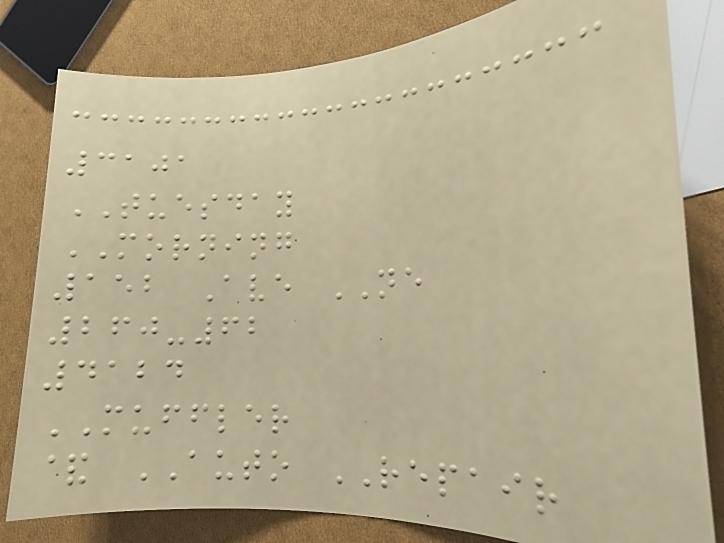3101
TUESDAY
MORNING
152 Ave NE
260-62
4124
MUFFLER
& AUTO REPAIR
